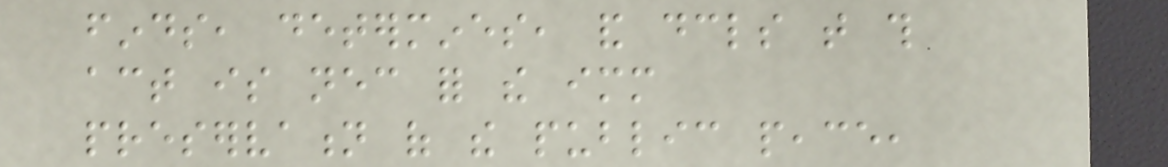finds, determines, and declares that this
act is necessary for the immediate
preservation of the public peace,
